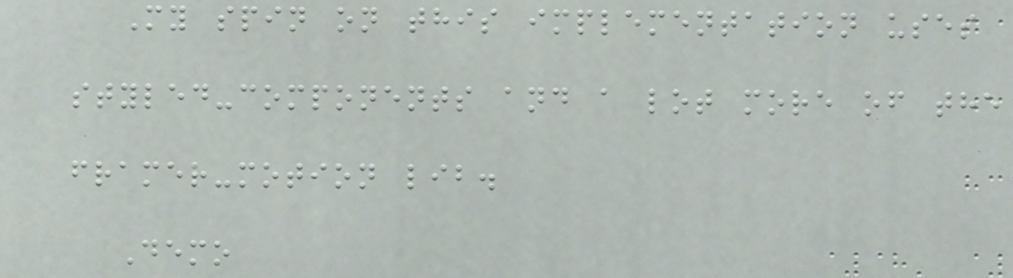My spin on this implementation uses
styled-components and a lot more of the
framer-motion lib.
Demo
